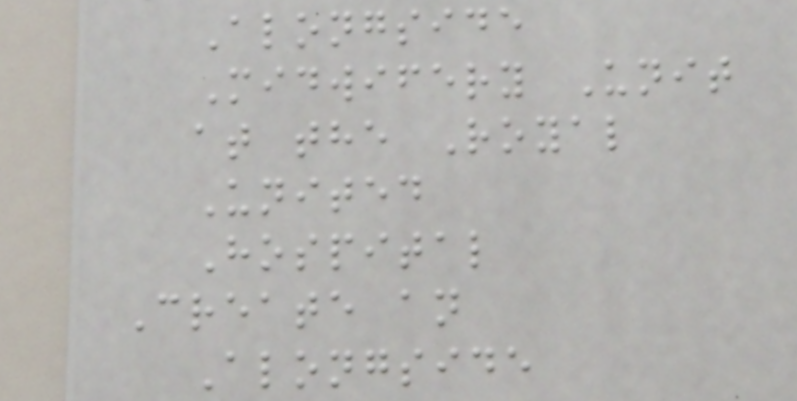Alongside
Midwifery Unit
at the Royal
United
Hospital
Create an
Alongside
